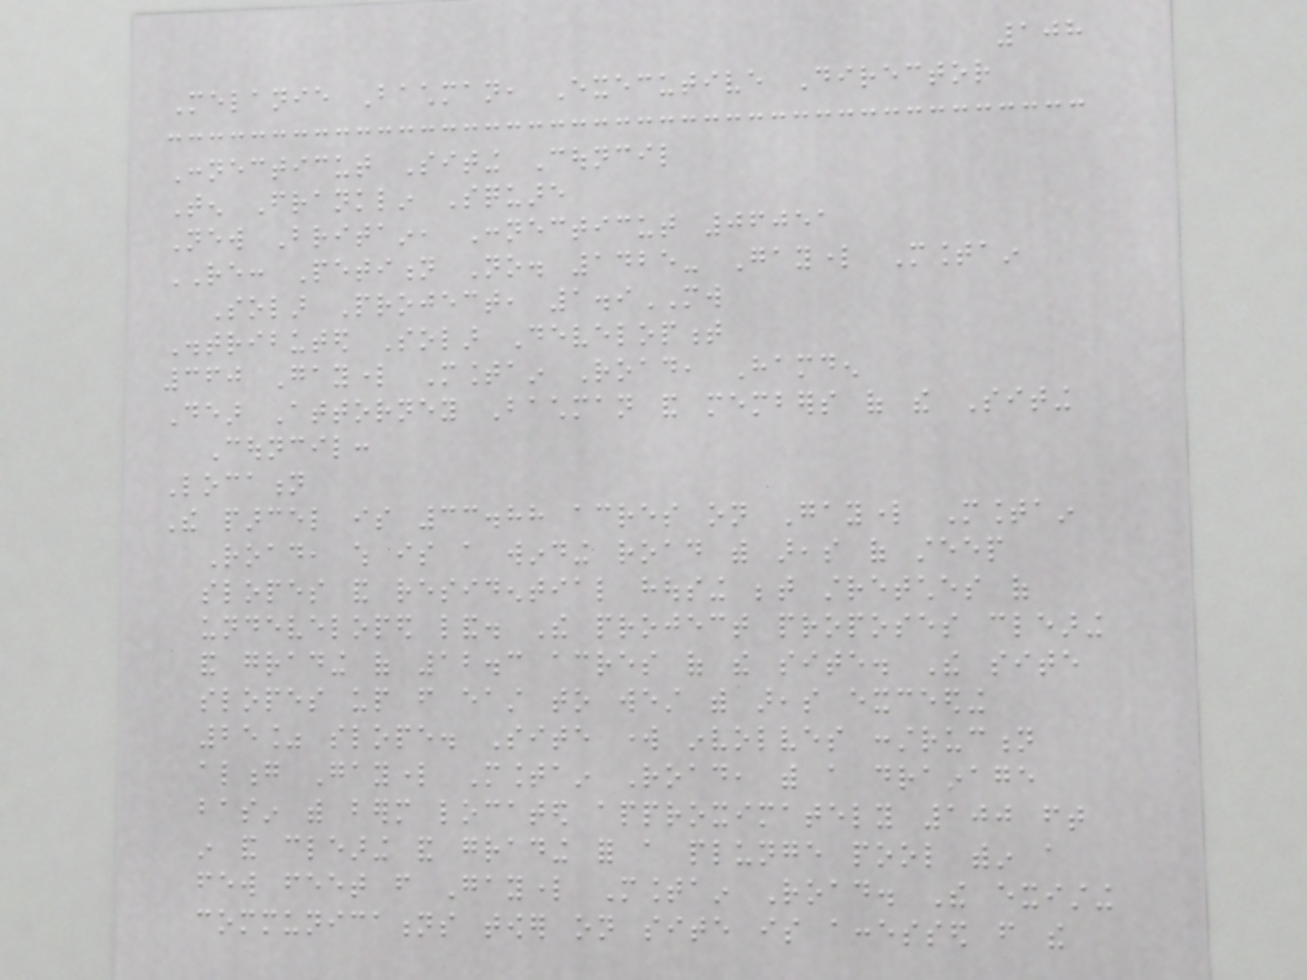108
Melanie Bachman, Executive Director
Connecticut Siting Council
Ten Franklin Square
New Britain, Connecticut 06051
RE: Petition No. 1425- Gaylord Mountain
Solar Project, 1.9MW
Distributed Solar Development
360 Gaylord Mountain Road, Hamden
Dear Attorney Bachman and members of the Siting
Council:
Location
The parcel is 33.88 acres on Gaylord Mountain
Road, which is a winding road with areas of steep
slopes and residential housing between stretches of
undeveloped land. The project proposes clearing
and grading of 12.3 acres of the site. The site
slopes up from east to west with areas exceeding
25% slope. Site work involves construction
along Gaylord Mountain Road, with a drainage
basin with berm located approximately 100 ft
in and clearing and grading for a plunge pool within a
few feet from Gaylord Mountain Road. The existing
communications tower on site is accessed from the
